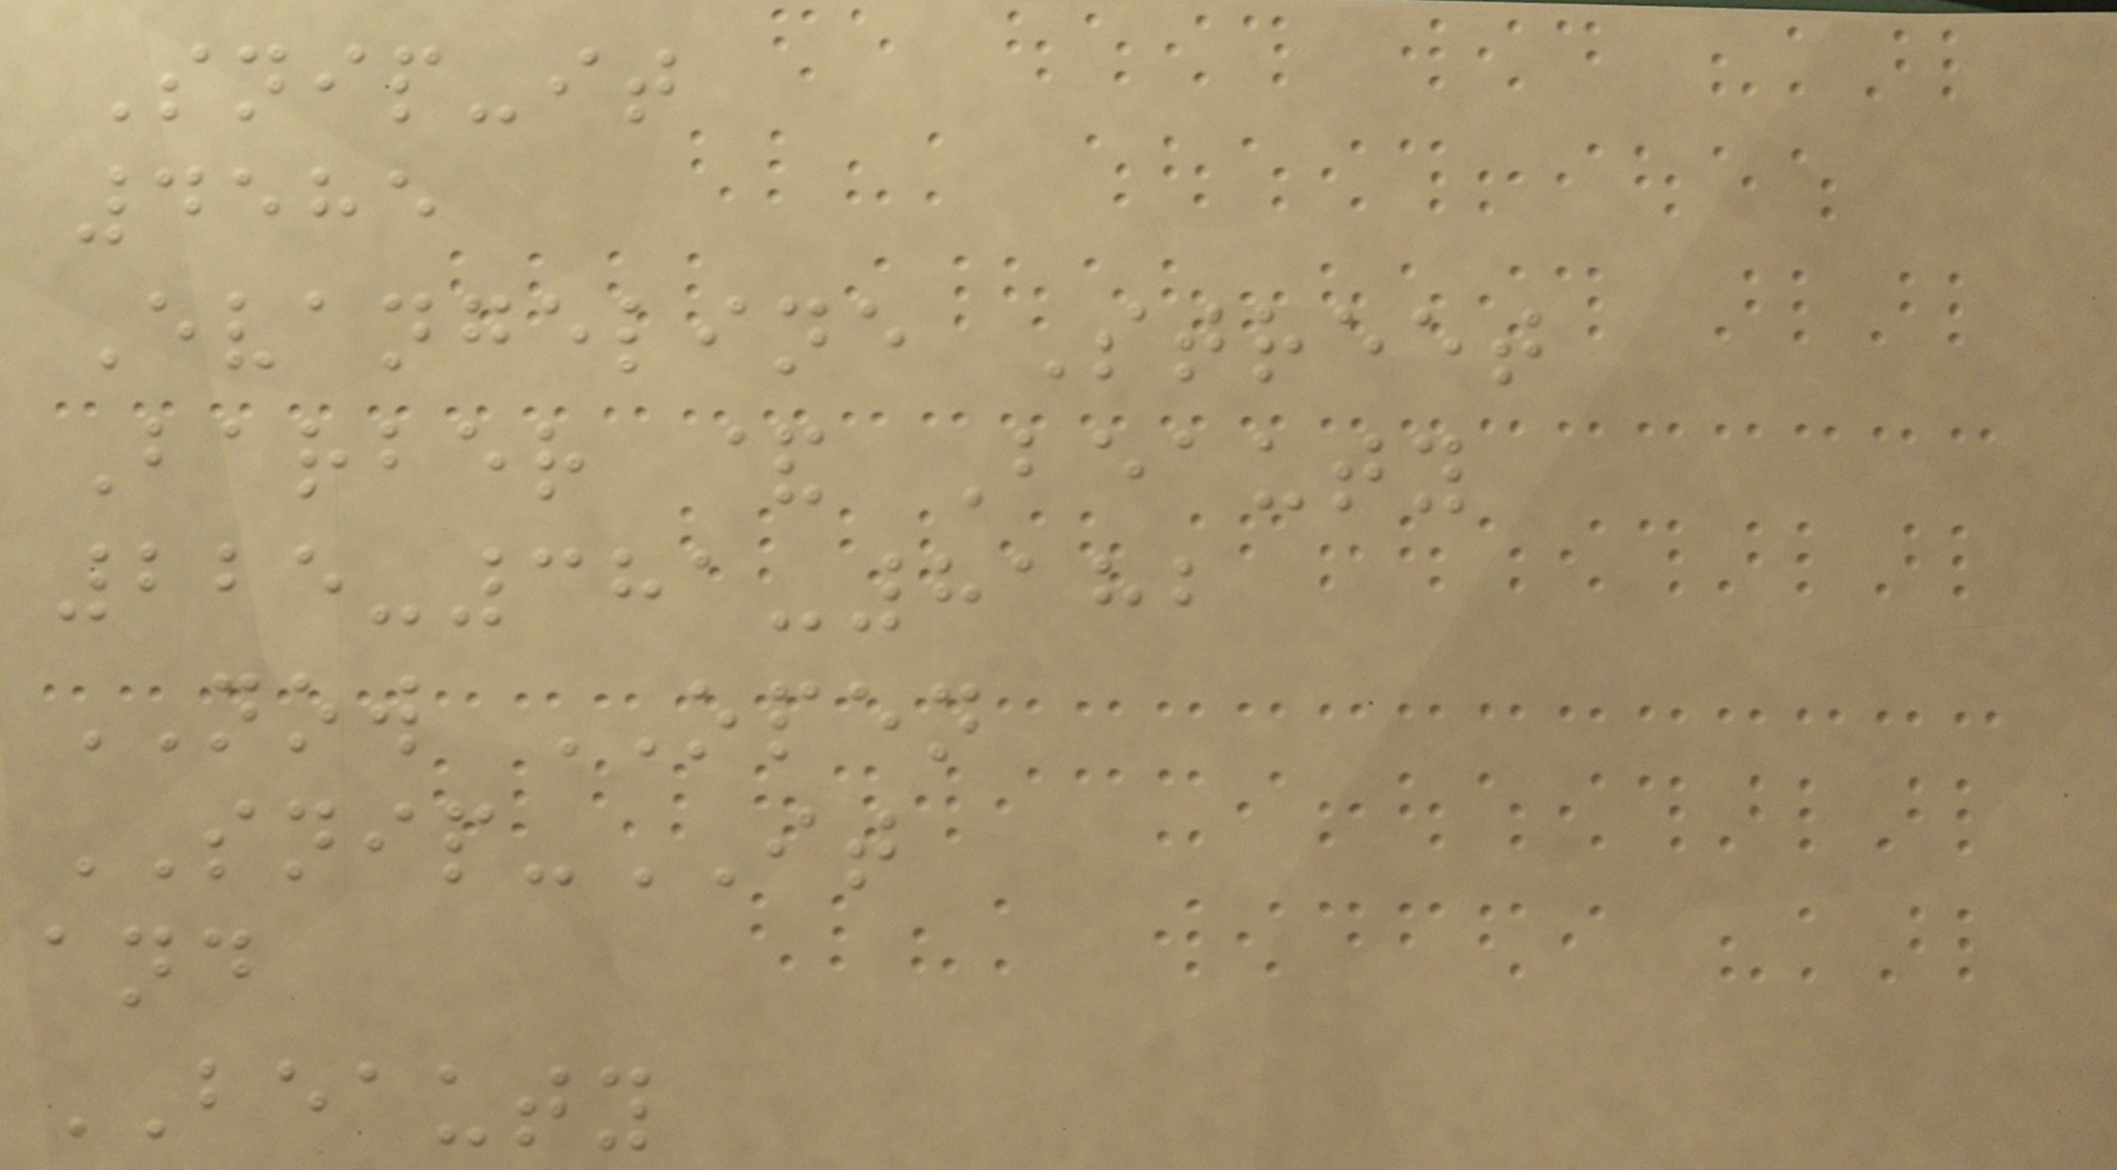Snip-it
4585
Evangeline Street
Barber & Beauty
225-381-8182
NOW OPEN
SNIP-IT
and
BEAUTY
